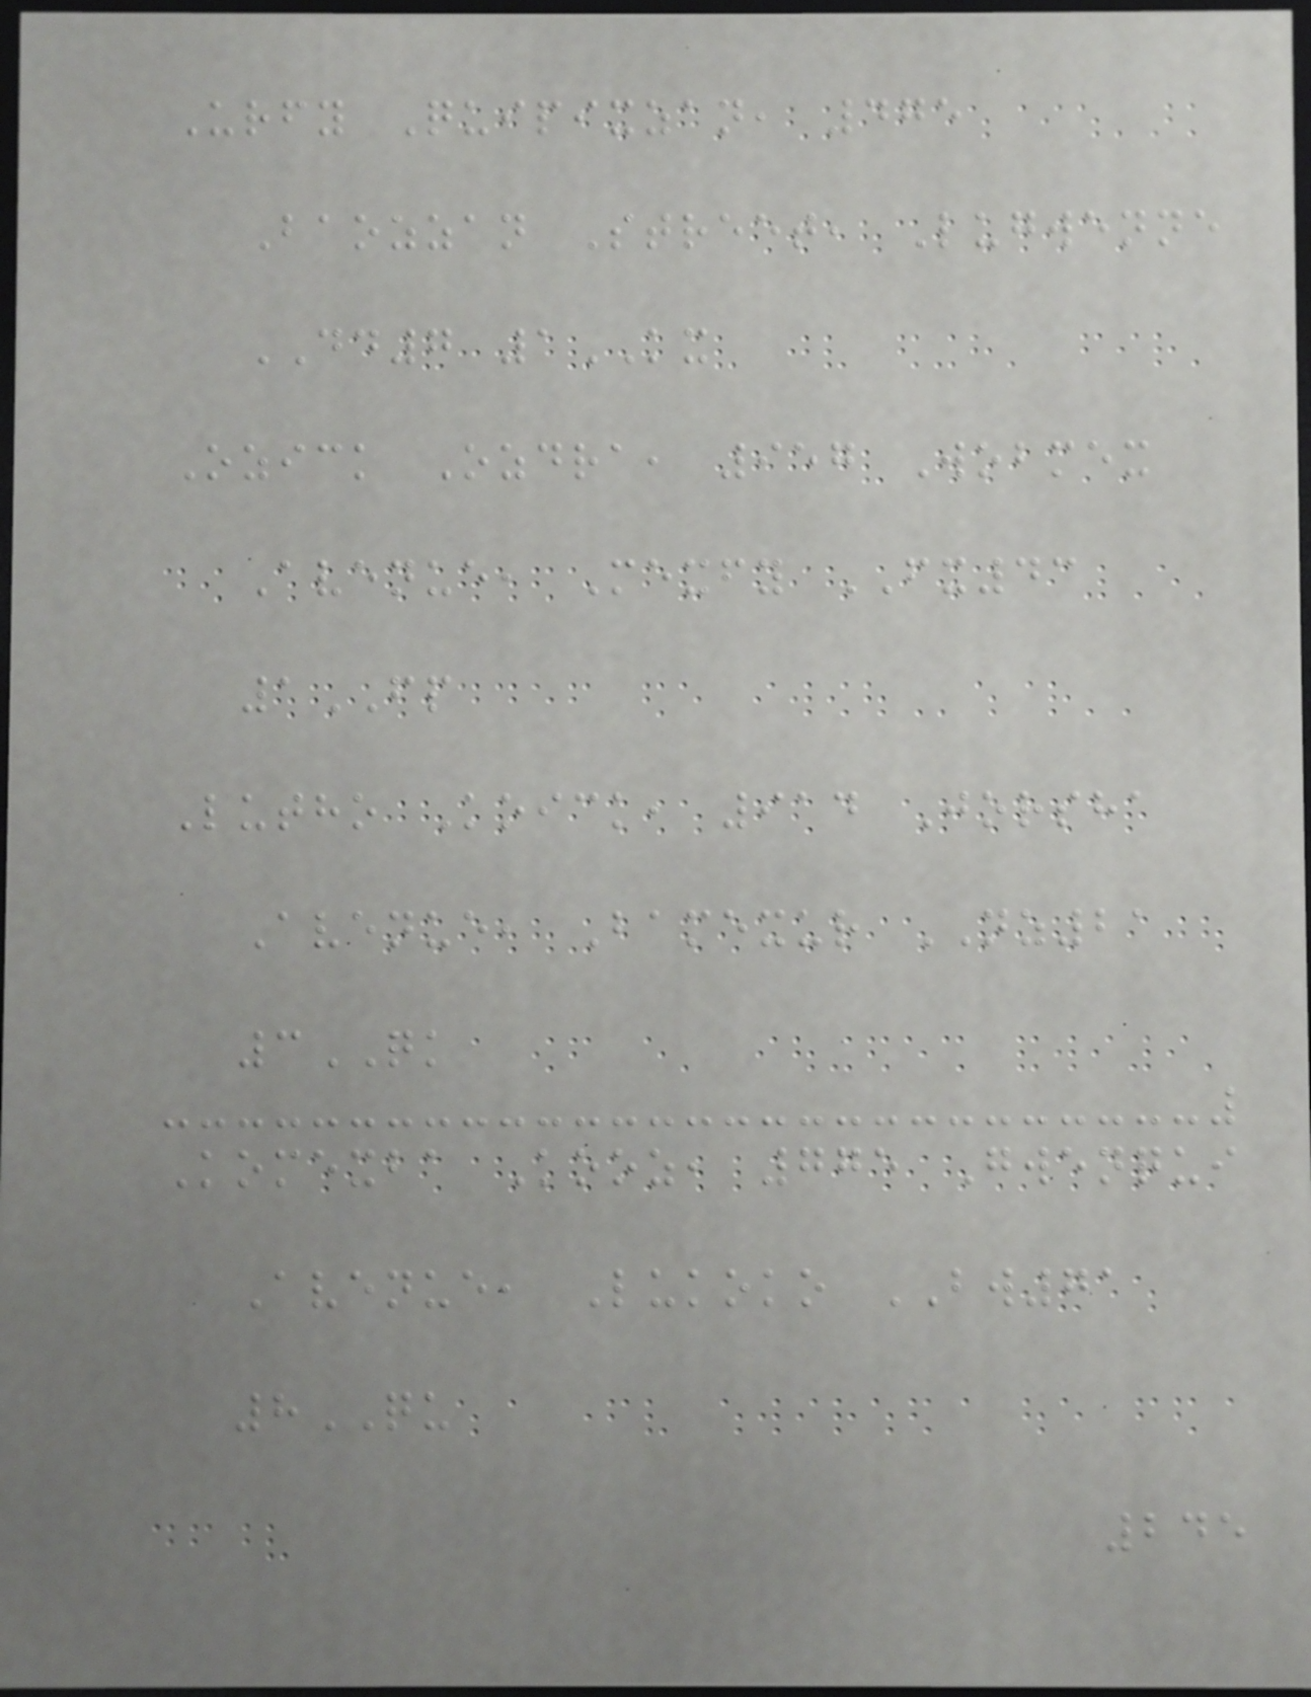Urfy Quipixzan, 475
Baozzan Street, Lugwenne
DD7 1KX
Ozick Ozdra, 957 Wobmex
Avenue, Mexfy FX43
1FP
Lutho Koick, 914 Jorsha
Avenue, Bamexur NZ21
3QK
Komexba Kooz, 775 Gwenqui
Avenue, Lukoko BW71
8QU
245
